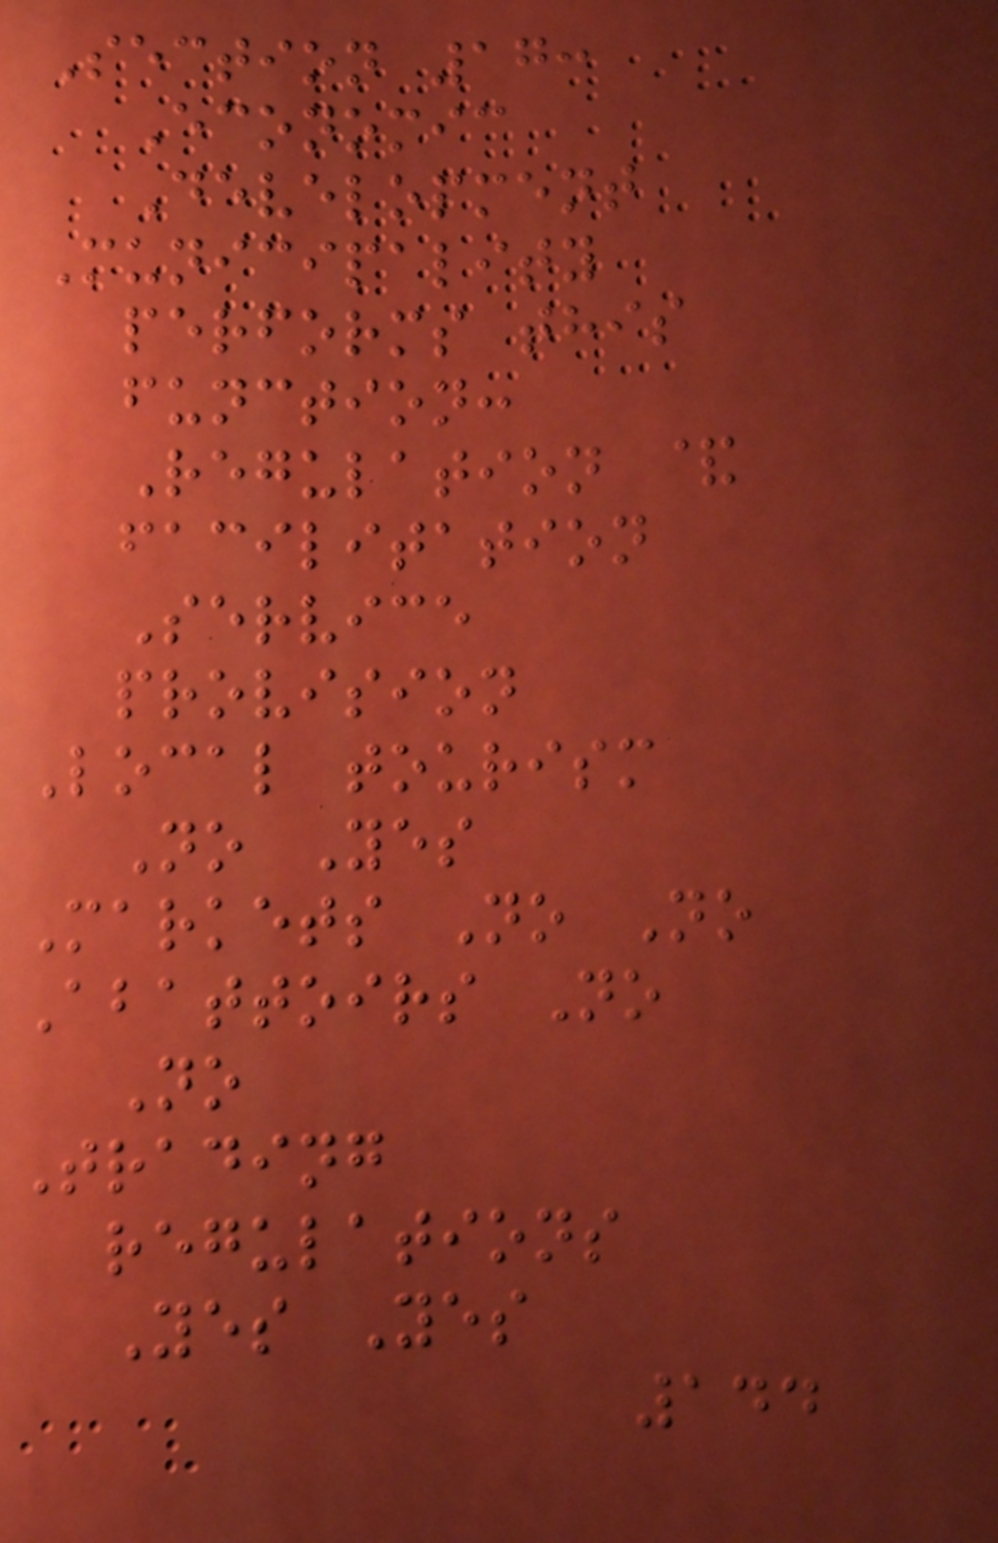Section 17:
Economic
Development
Municipality
performs this
function:
Regulation &
facilitation
Service
provision
Local tourism
No Yes
Markets No No
Abattoirs No
No
Trading
regulations
Yes Yes
144
